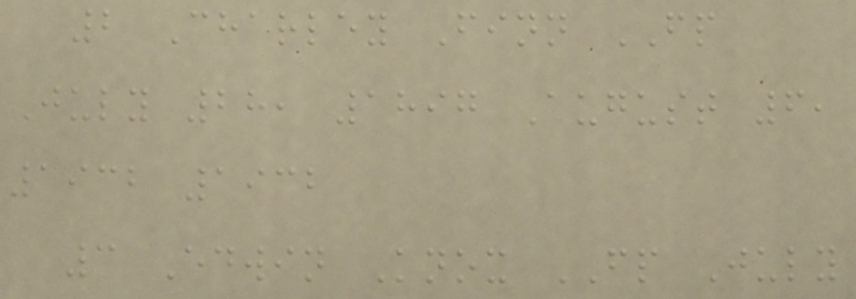2 Charley Finn FP
July 28, 1897 August 6,
1932 1932
3 Edwin Knox FP July
